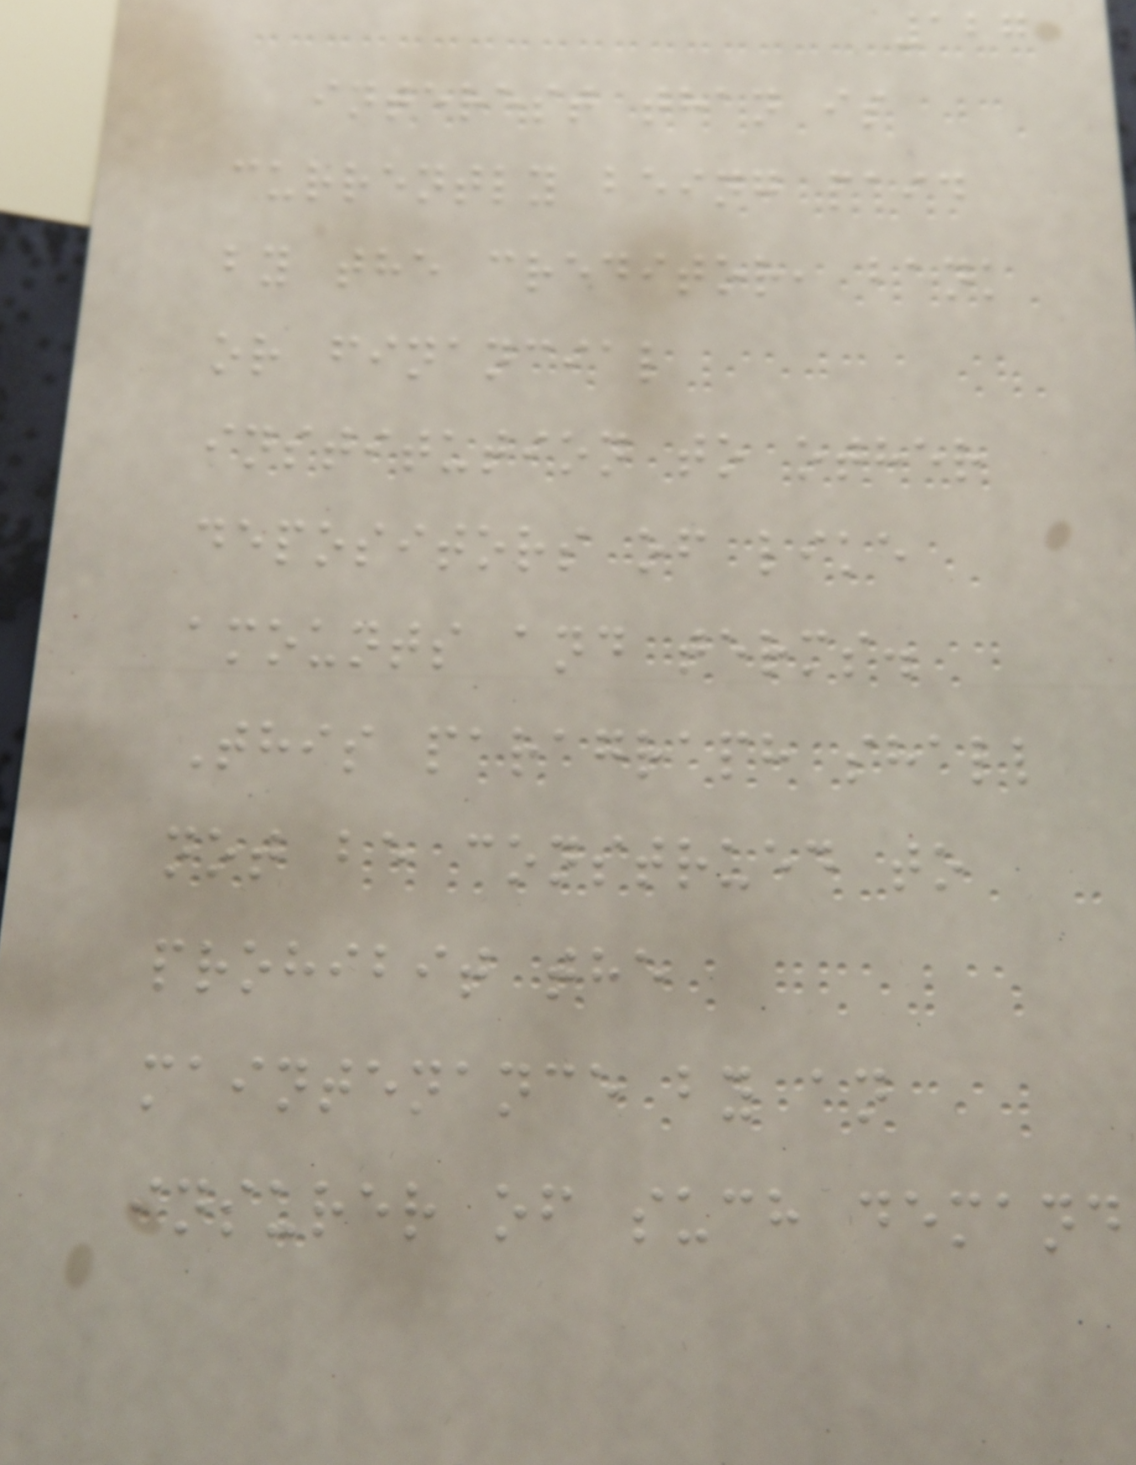127
interest than is
currently being paid
by the creditor, bank
or financial
institution to other
depositors of like
amounts and terms.
This paragraph shall
not be construed to
prohibit the
maintenance by an
insurer of such demand
